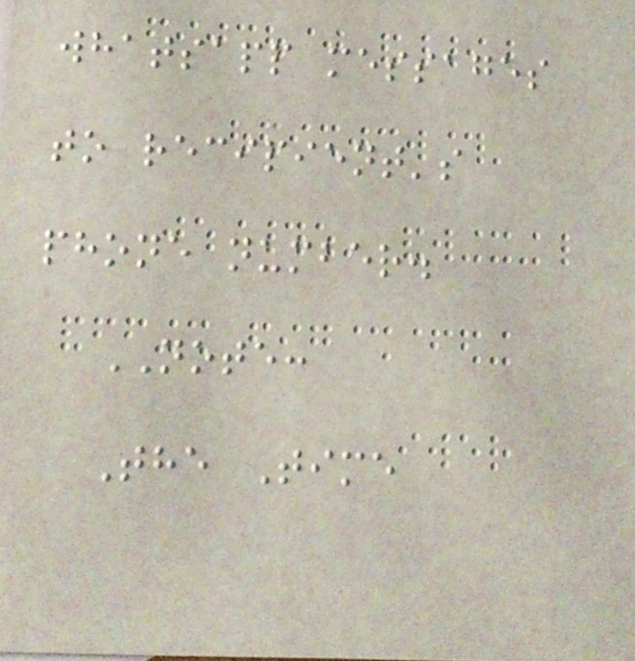whatsapp messages
to recipient's
phone number.
NOTE:
The Time
